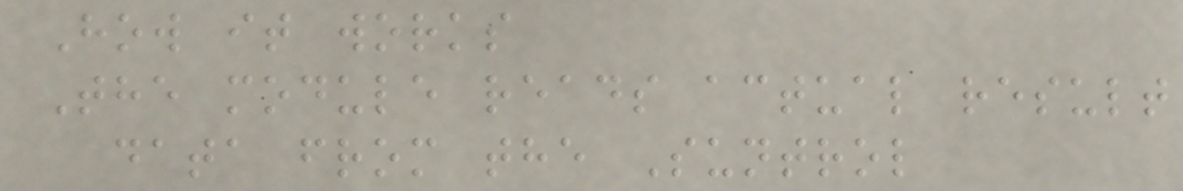How it works
The module reads actual result
data from the Suntrol
